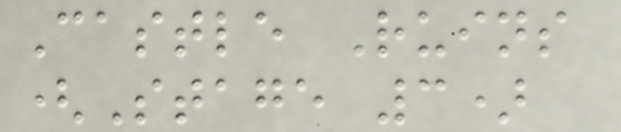Castle Ruins
(Stage 3)
